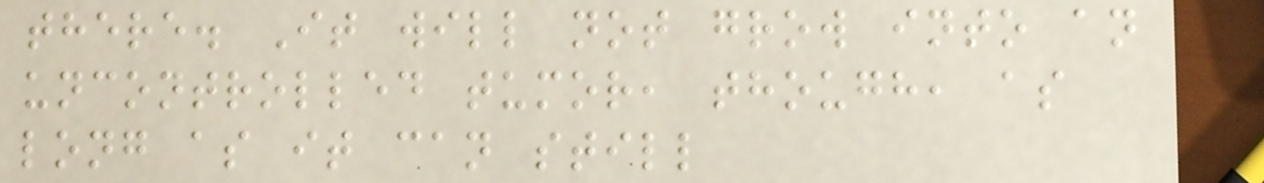there. It will not grow into an
uncontrolled tumor, though, as
long as it can still
